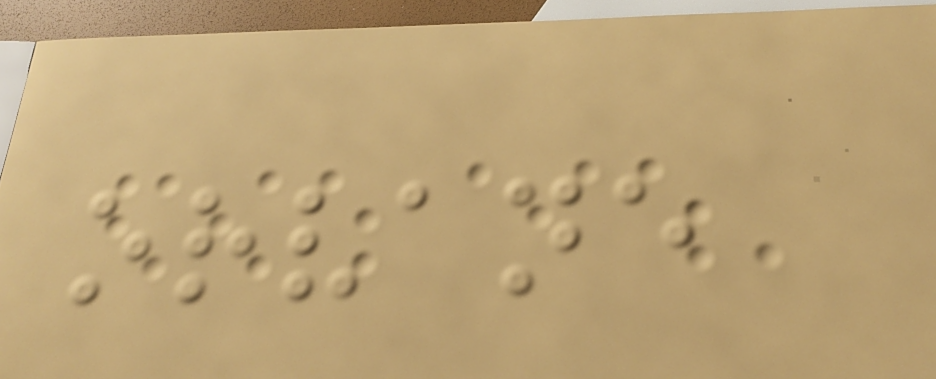orvane
